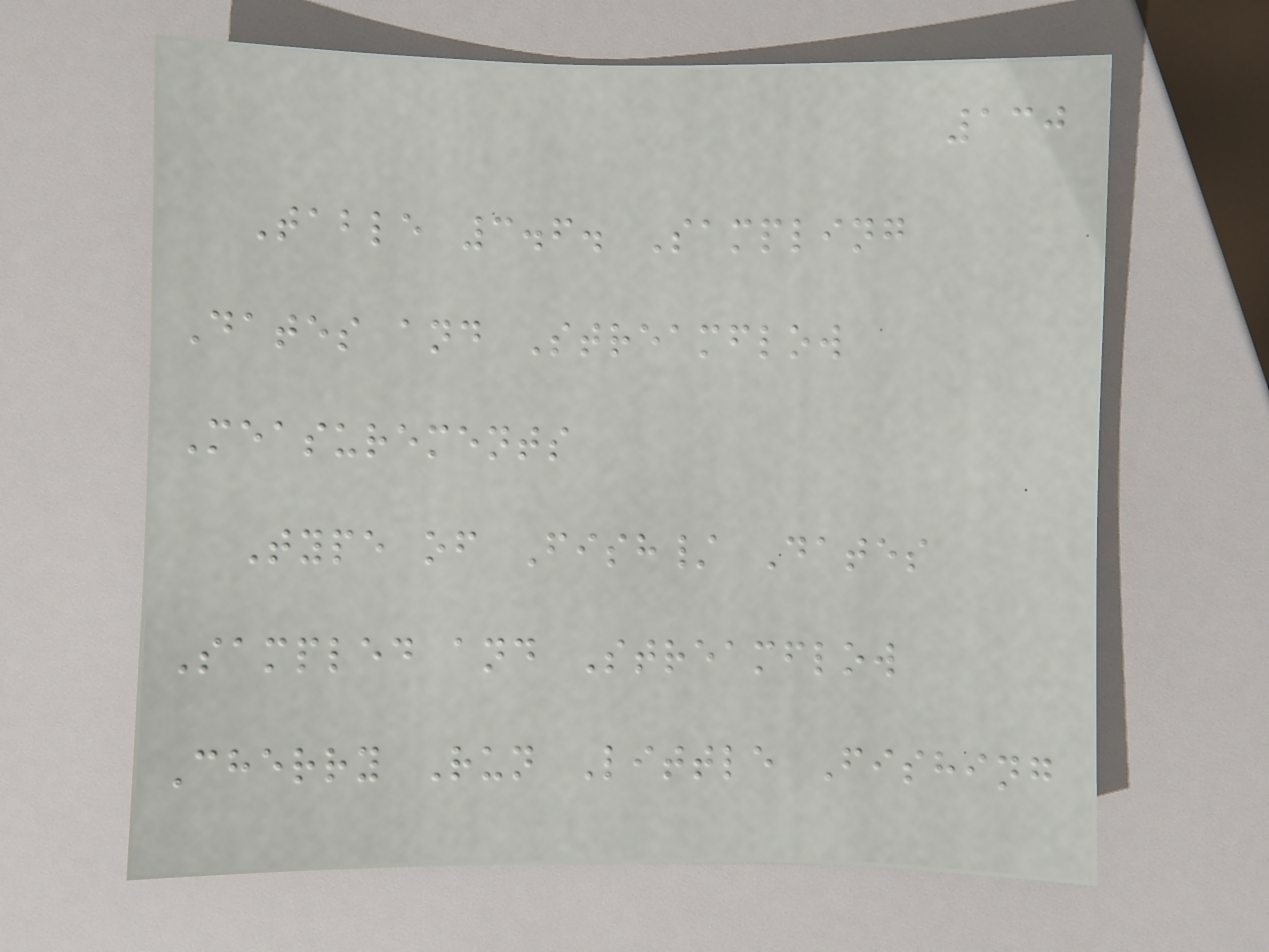130
Table 3.6. Sampling
Dates and Streamflow
Measurements
Type of Fish/ Dates
Sampled and Streamflow
Cherry Run Little Fishing
